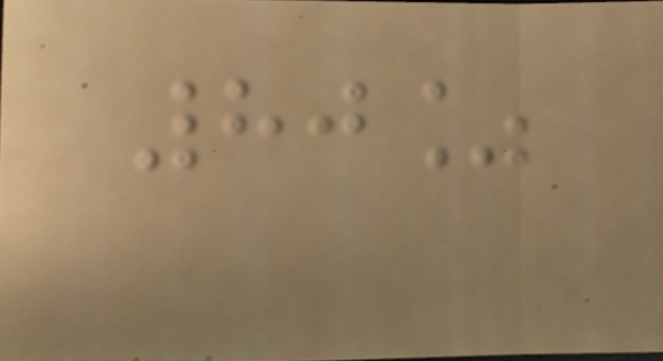80%
